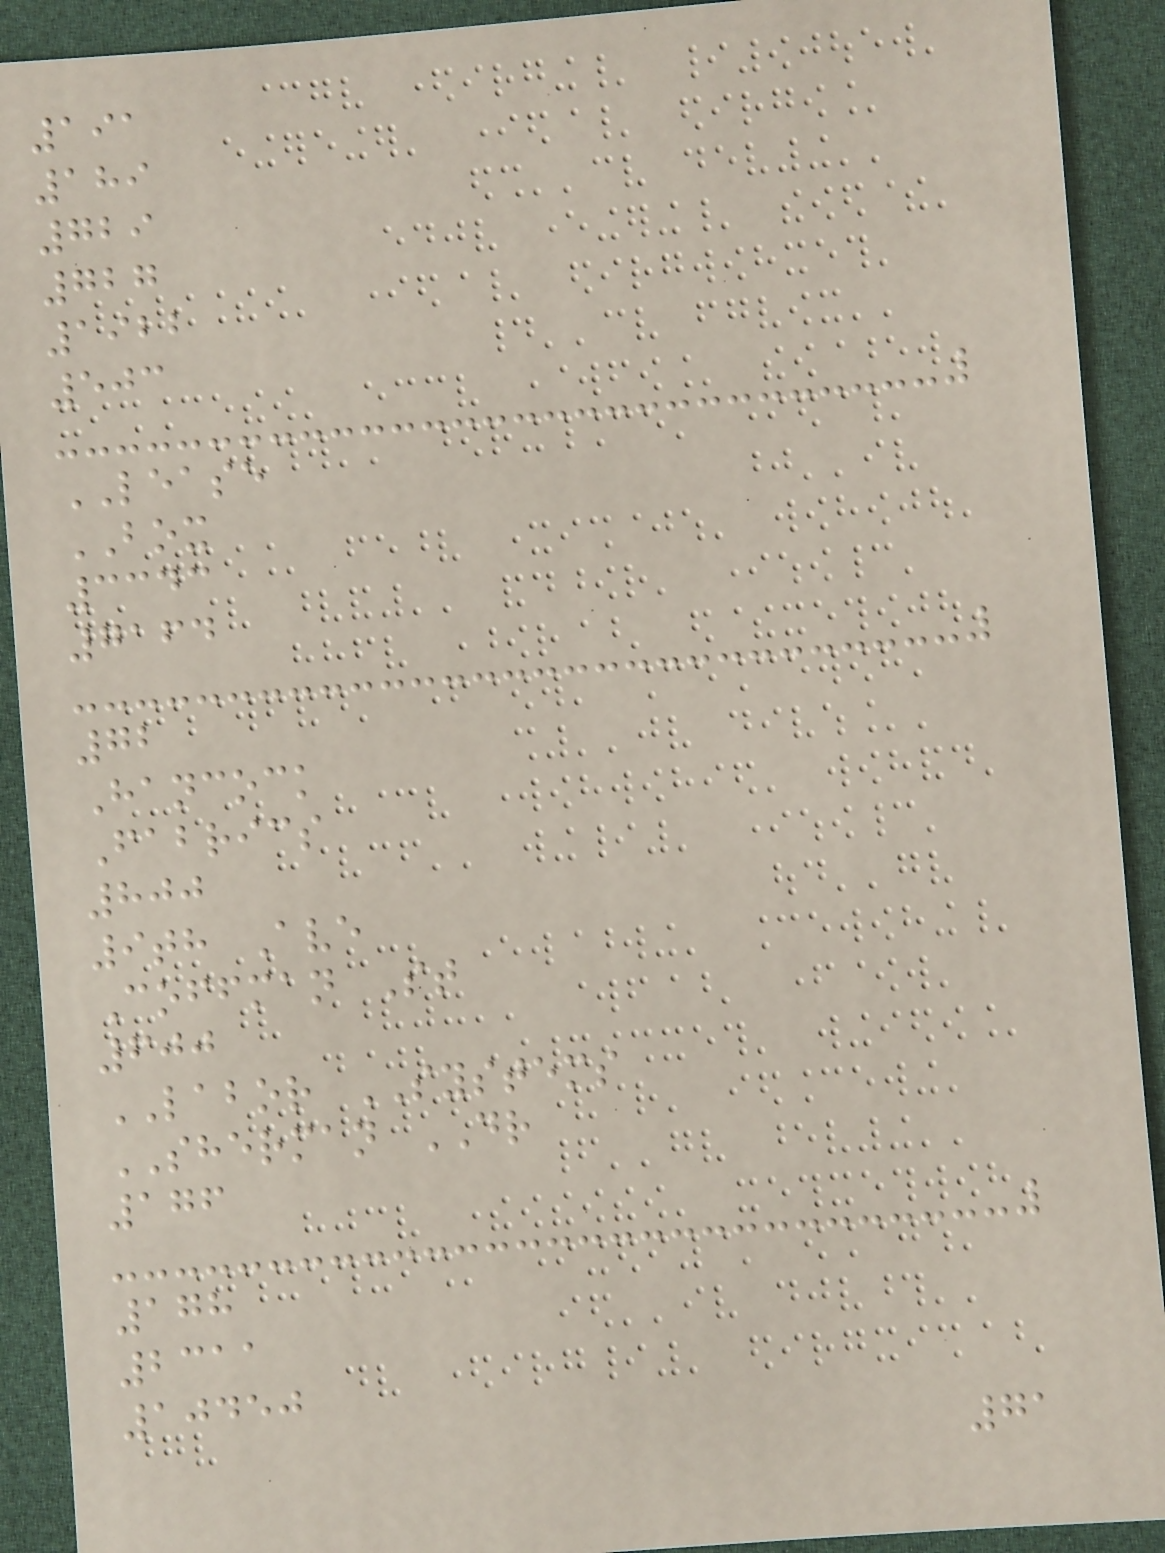191
189
729
727
1922
503
LEASE
BOX
3343
7164
72
Hancock
Fabrics
800
9th Ave
Coffman St
600
LABOR SYSTEMS
SHERMAN DR
176
178
2311
10450
71
